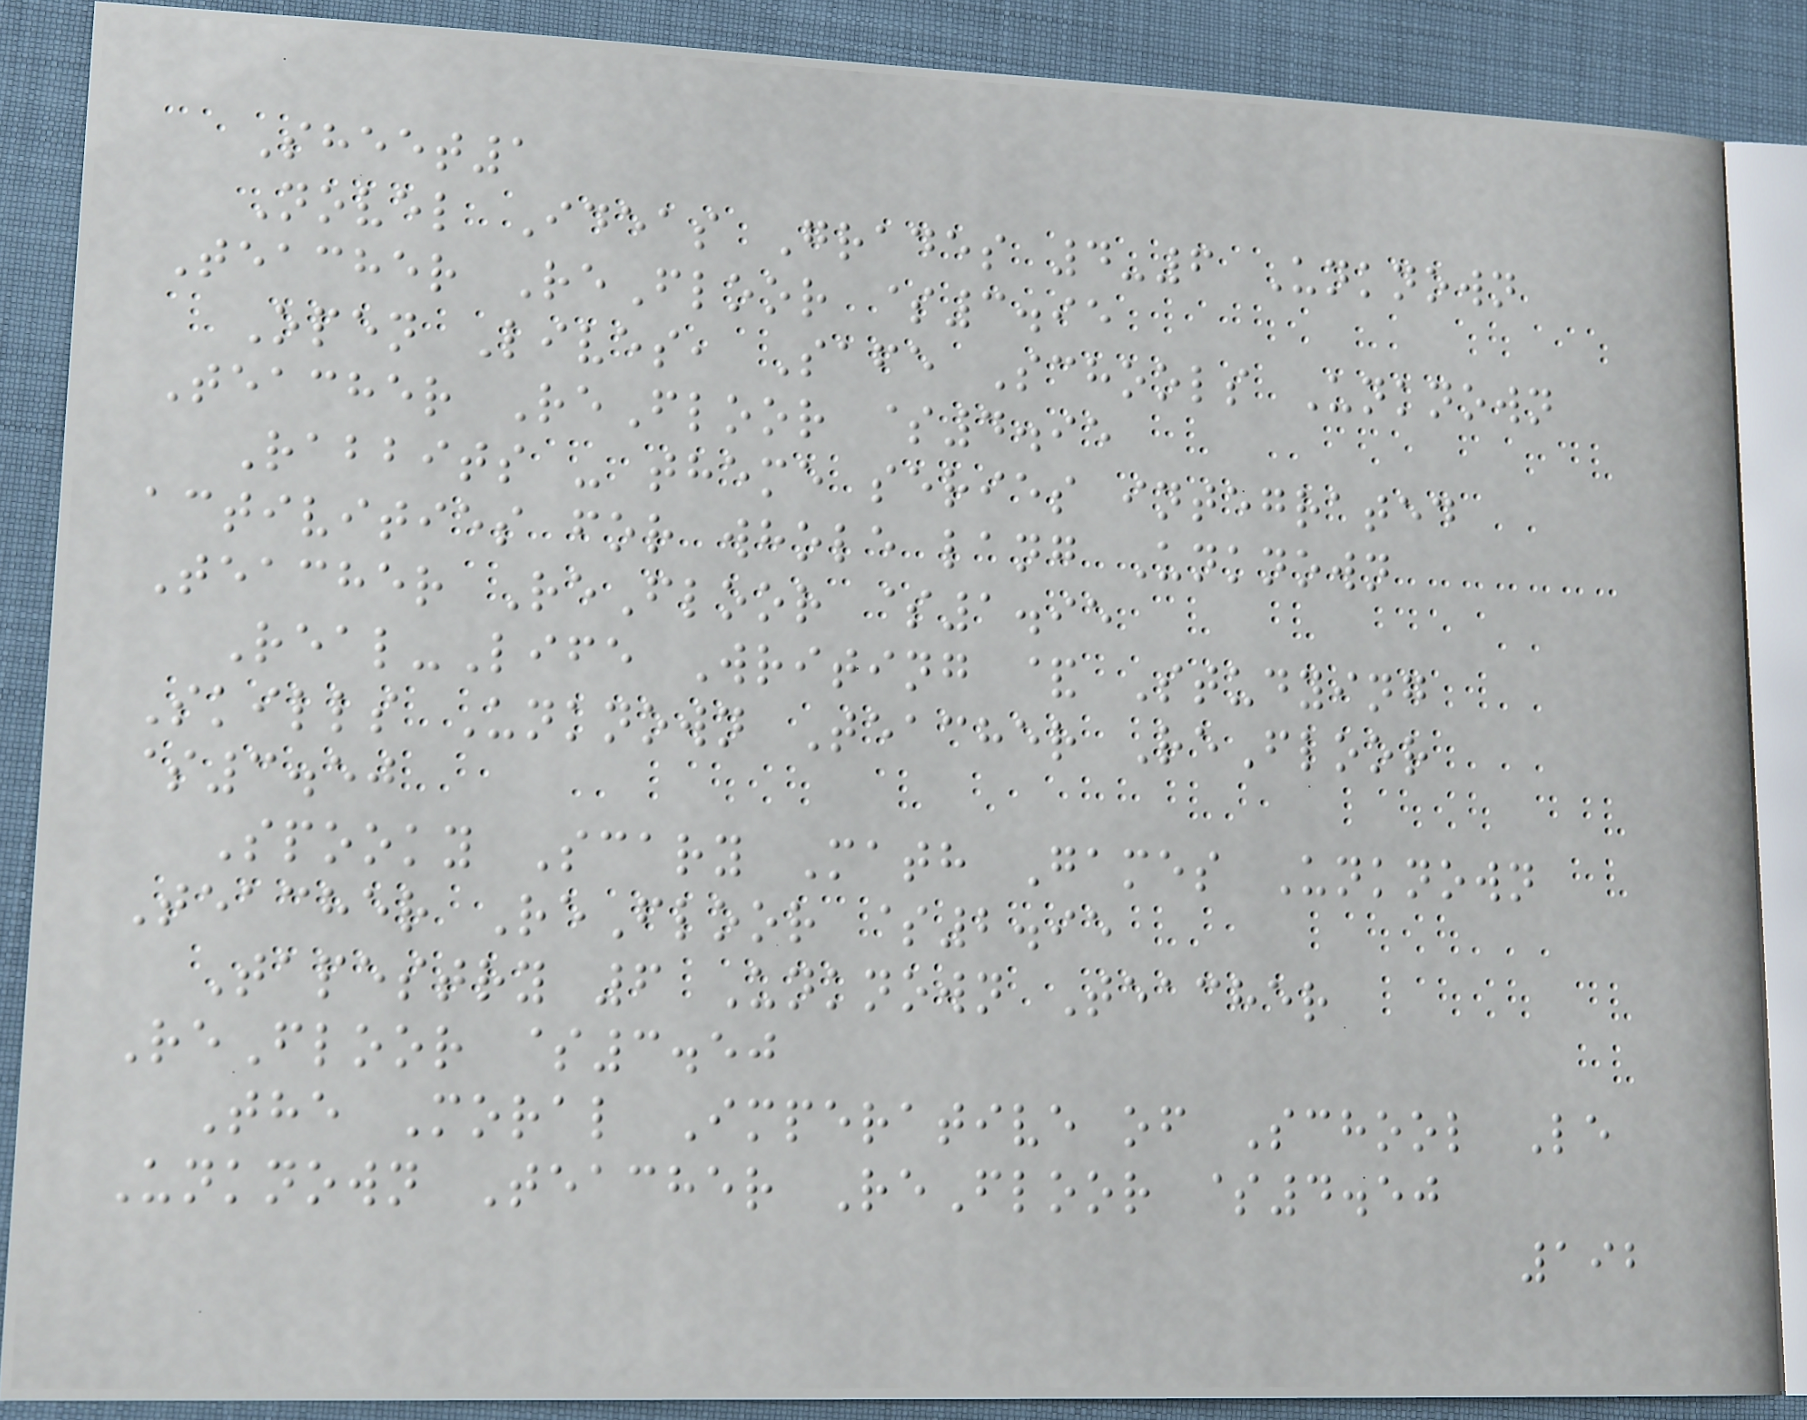Sheet1
Novel Ideas Grades 4-6 Unknown
Teacher ReFloor $3.95
Open Lives, Safe Schools Unknown
Teacher ReFloor $4.95
Rabbits - theme series integrated
activities for whole lang Unknown
Teacher ReFloor $1.95
Real-Life Writing & Studying
Skills Unknown Teacher ReFloor
$3.50
Spooky Scary Math Games Unknown
Teacher ReFloor $2.95
Tapestry 6 Unknown Teacher
ReFloor $3.50
The Moral Imperative of School Le
Unknown Teacher ReFloor $4.50
192
